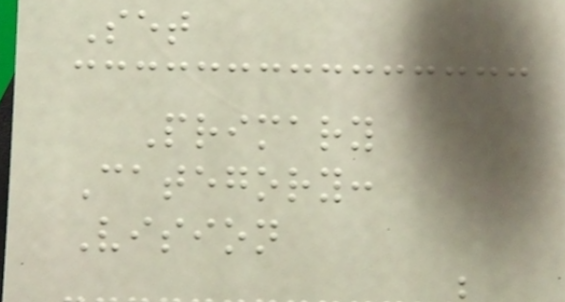Set
Primary
Category:
Vision
